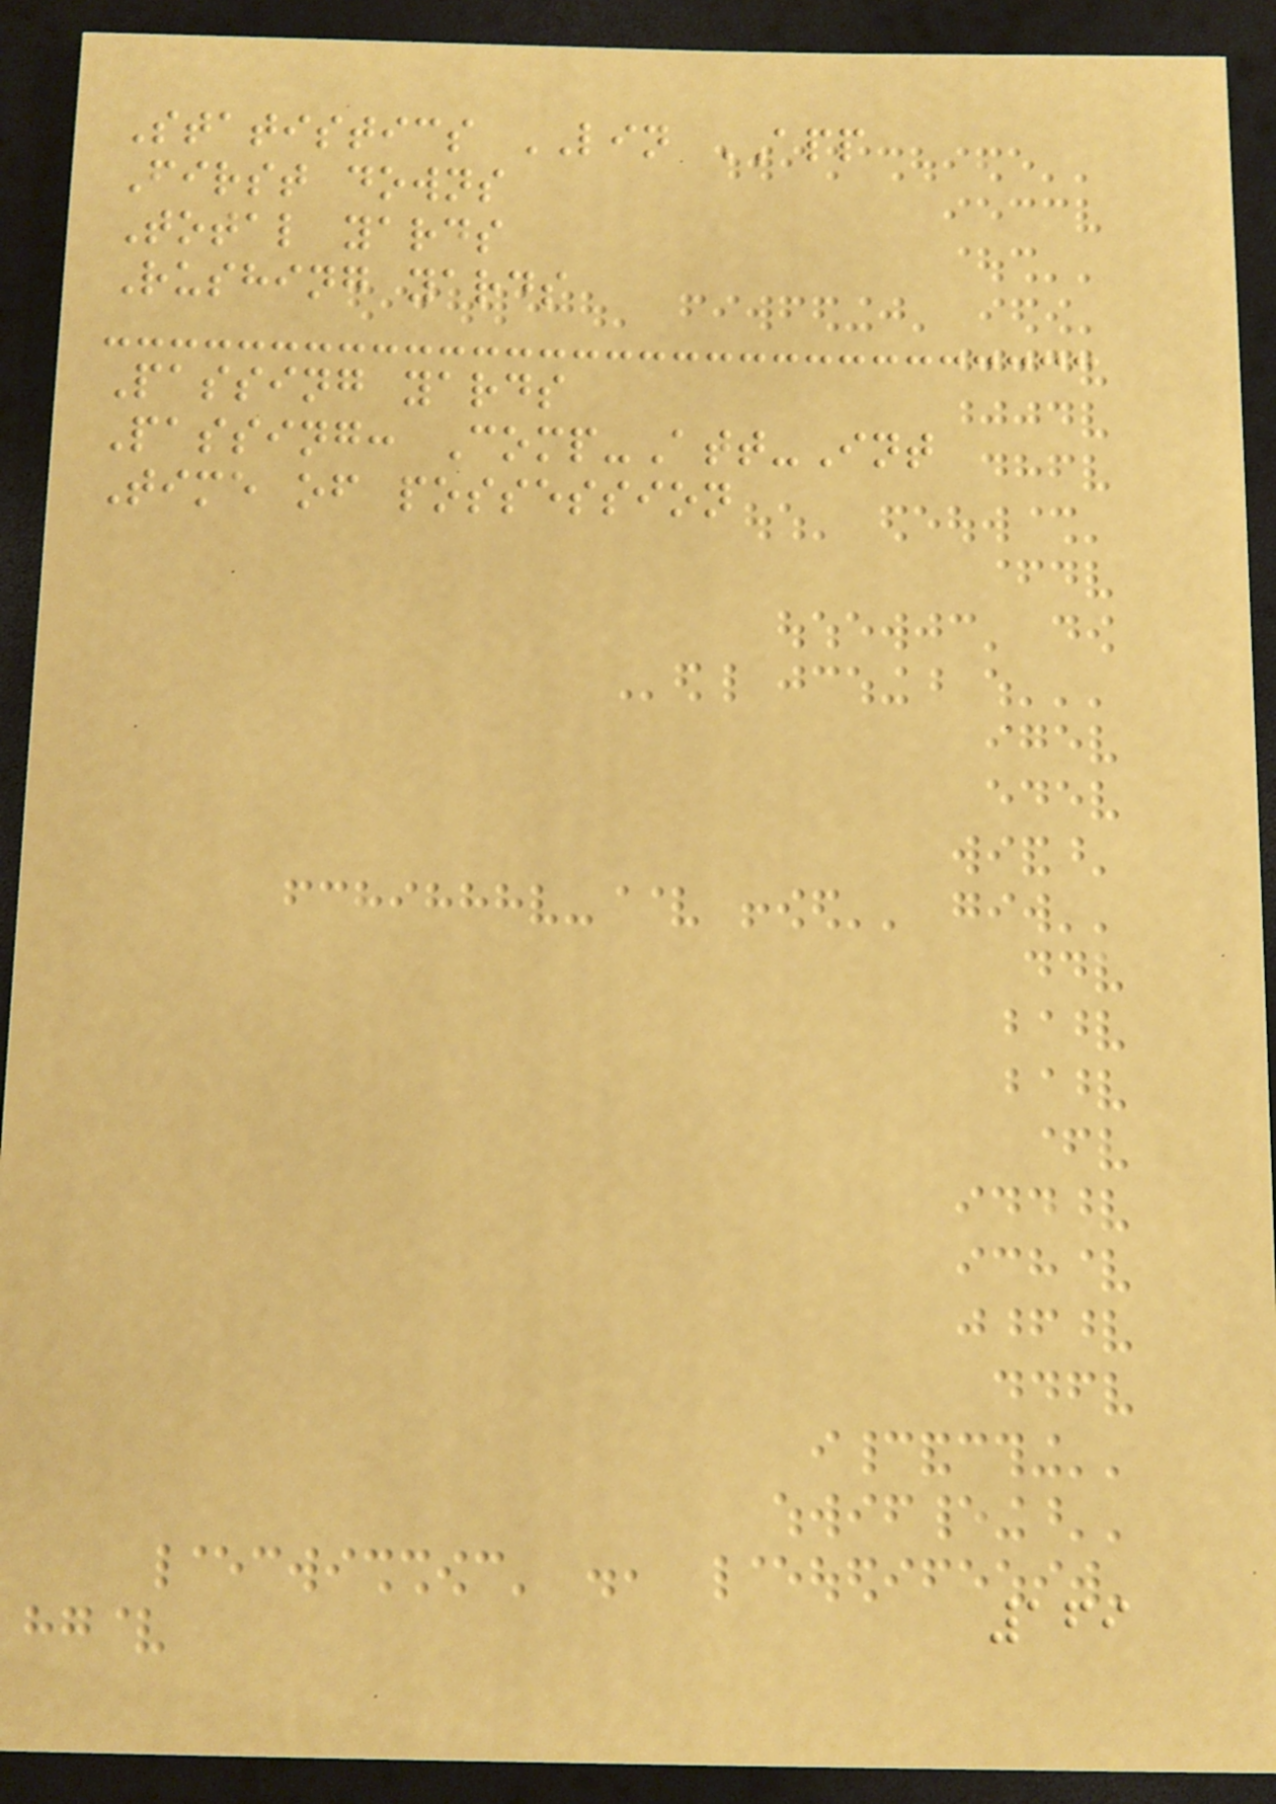Statistics LIN APP
First downs
Total yards
Rushing yards
Passing yards
Passing: Comp-Att-Int
Time of possession
169
